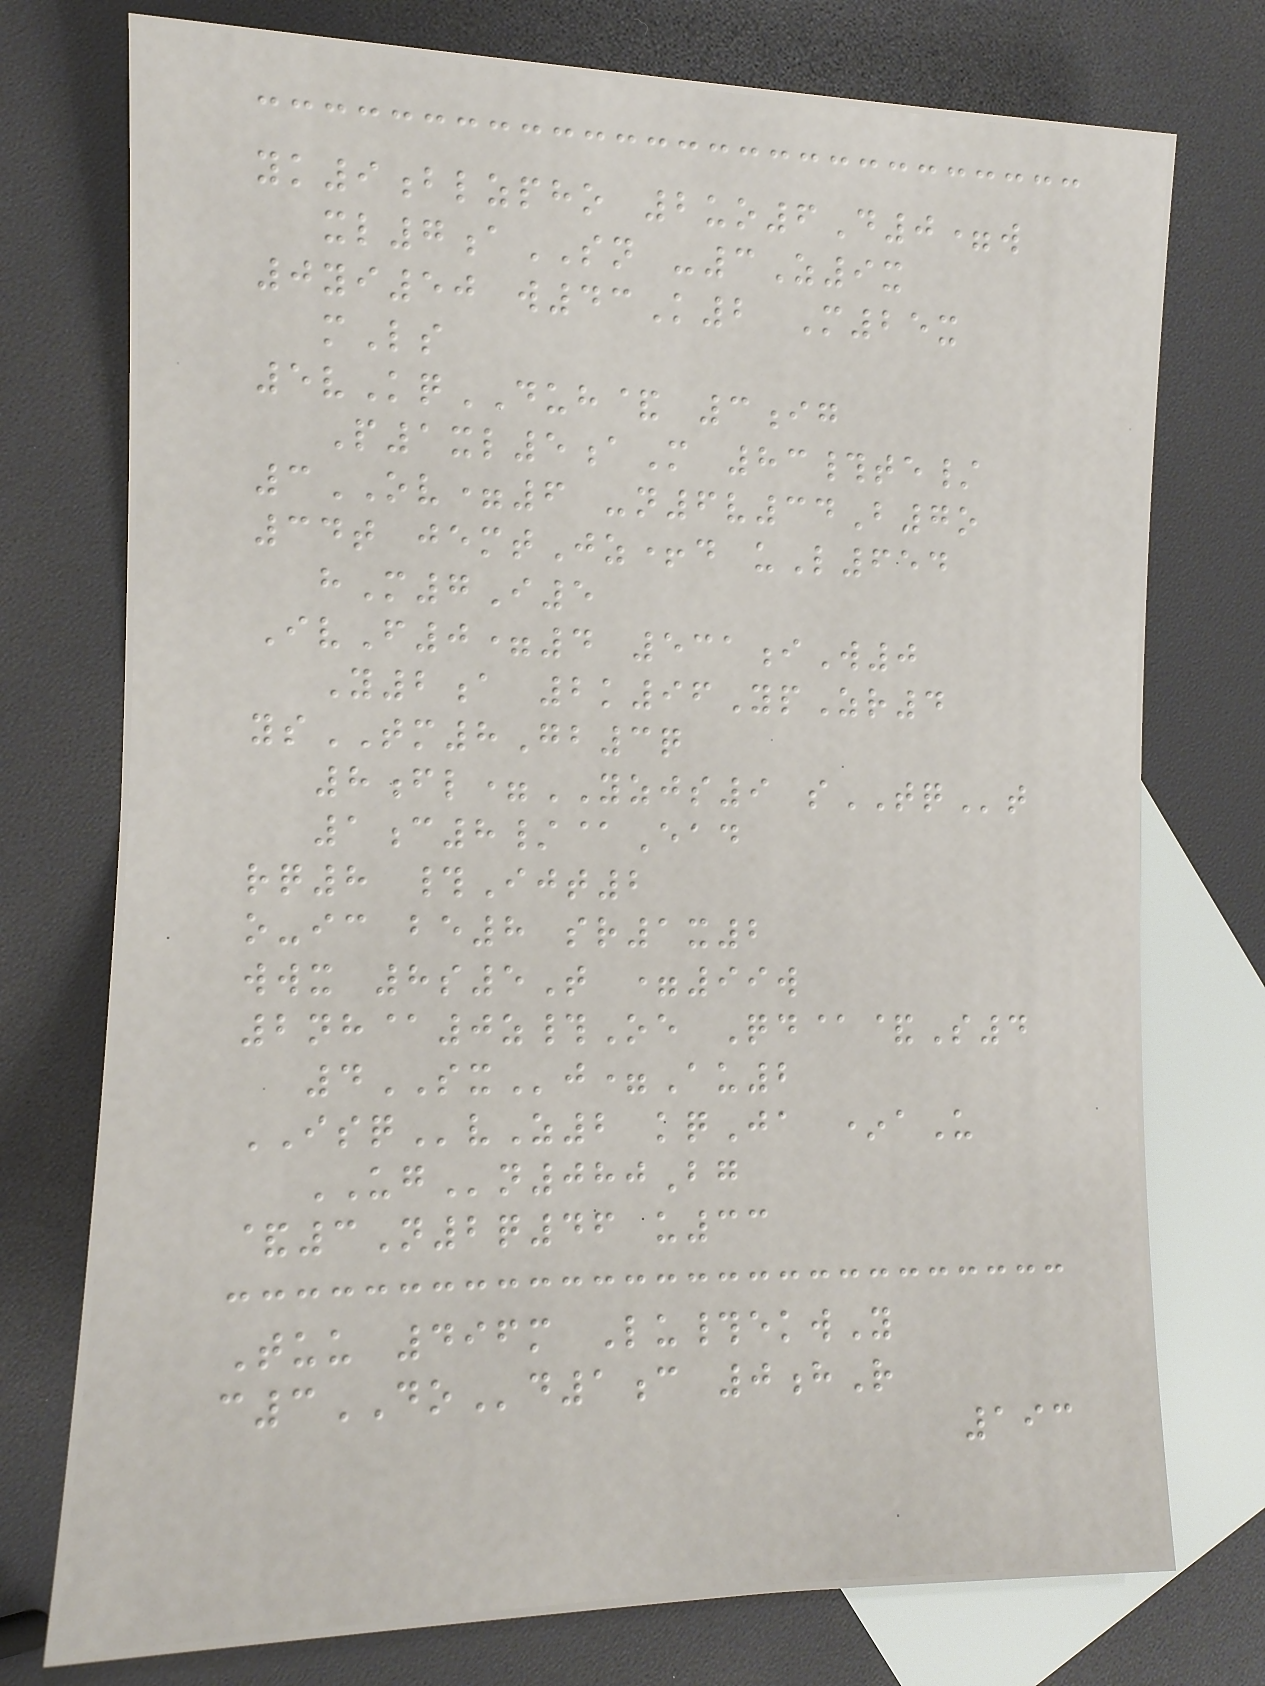yk9blzpho 2uo6D0=w
xl7aSN -3Z9x
0yi50 w43K2 M25x
mLs
5vKqDUH& 3ig
P1xl5aM 83#te/
3OV=6 -n6v34B7o
34t jemtJz+d uL654
hM7I5
IvF0=4 531iW0
Y2a 2k96YpZr4
ysTM8Gb3q
8fl=YZJS9 sTQt
1c8/@Ead
rq8 #Ijt2
o-ic be8 sr1x2
wwx 8s5T =99w
2nh@0z#Oe Qd@&S4
4SXj=Au2
ISQvZ2 kqJa *aU
UGn080Bg
&3N2q46 u33
Tuu 496m Lu#ekwY
c3DOd1c 0hR
193
